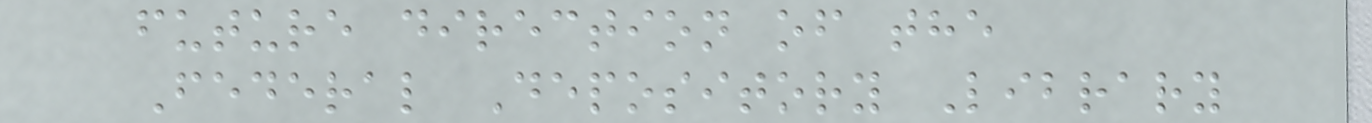future direction of the
Federal Depository Library
